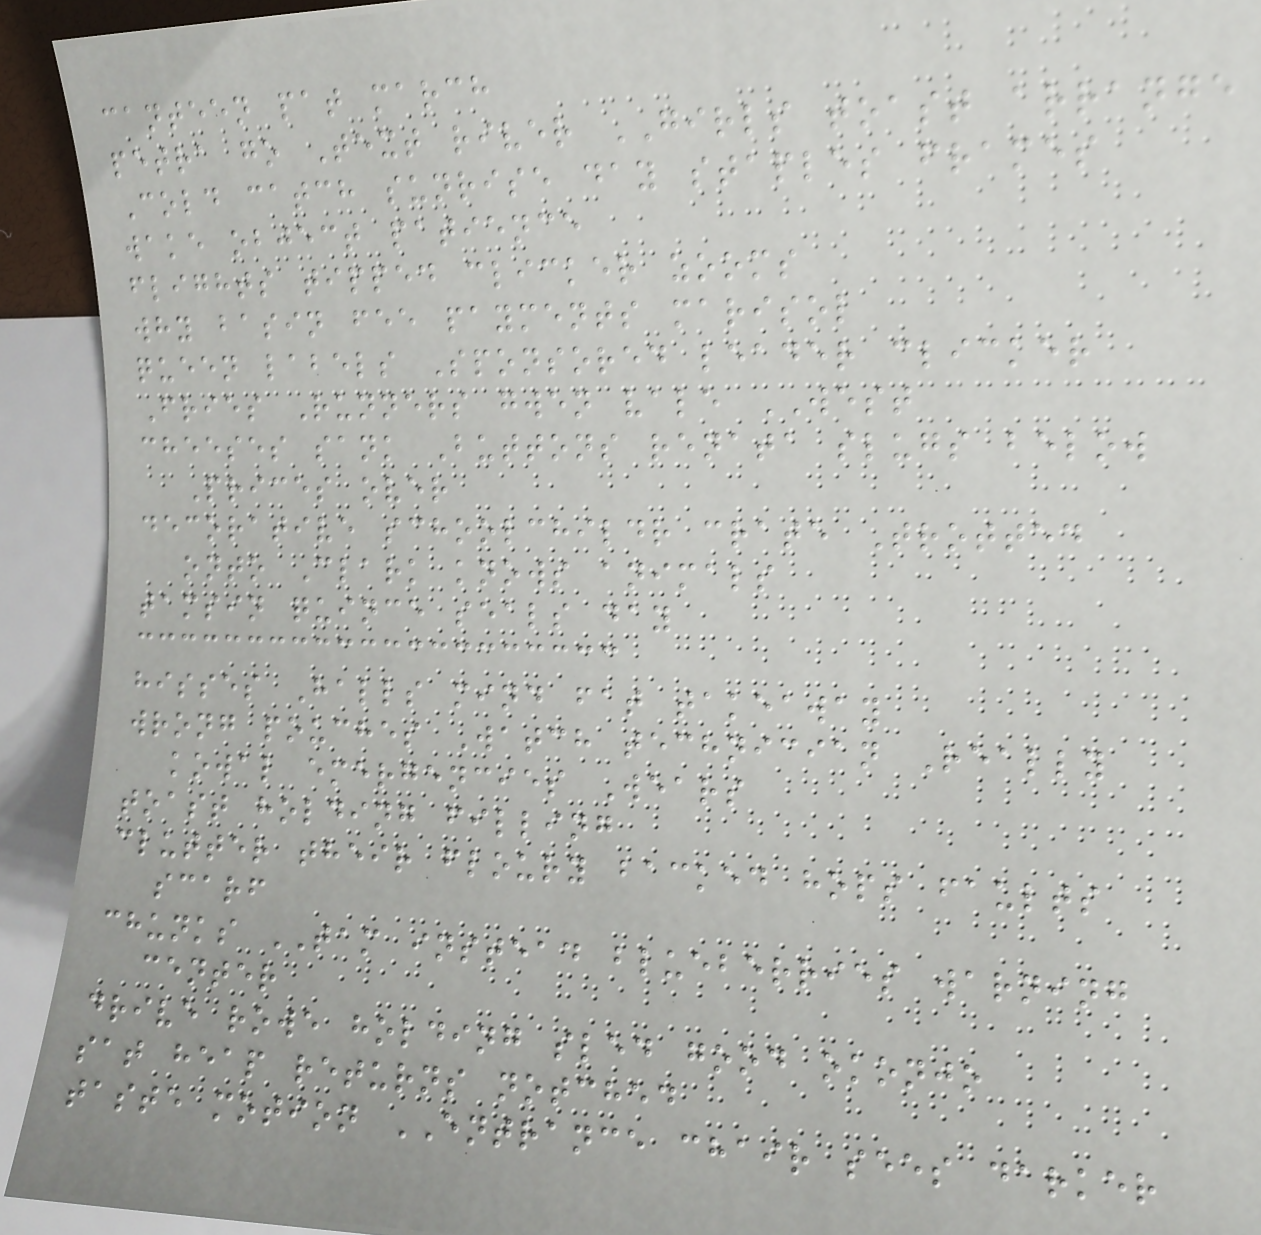canteen pat march
petra go Text river GIRLS toast arrange
Cold catch sunrise day staples frames
wake object patience
flights tipped clicker zooms
why basin fee payments marisol
queen labels Sponsored leader clicker
Fries Runners gwen vale WEST
cheeses sank Buttons renata slugs below
Prices over
decorative schoolchildr crate Trotted
onto Clark knows animals
tamsin quince seals day
hisses Halls mind fat takeaway
wrong pouches Watch technician Really
kowal emergencies Wears
toast holding filling
clutter their floury backed hops faults
scarf
chunks TAM instead blueberries warning
center
drive rowe holding sled good okonjo
sat heap returns notched
taste motion ENTRANCE chair sees darker
